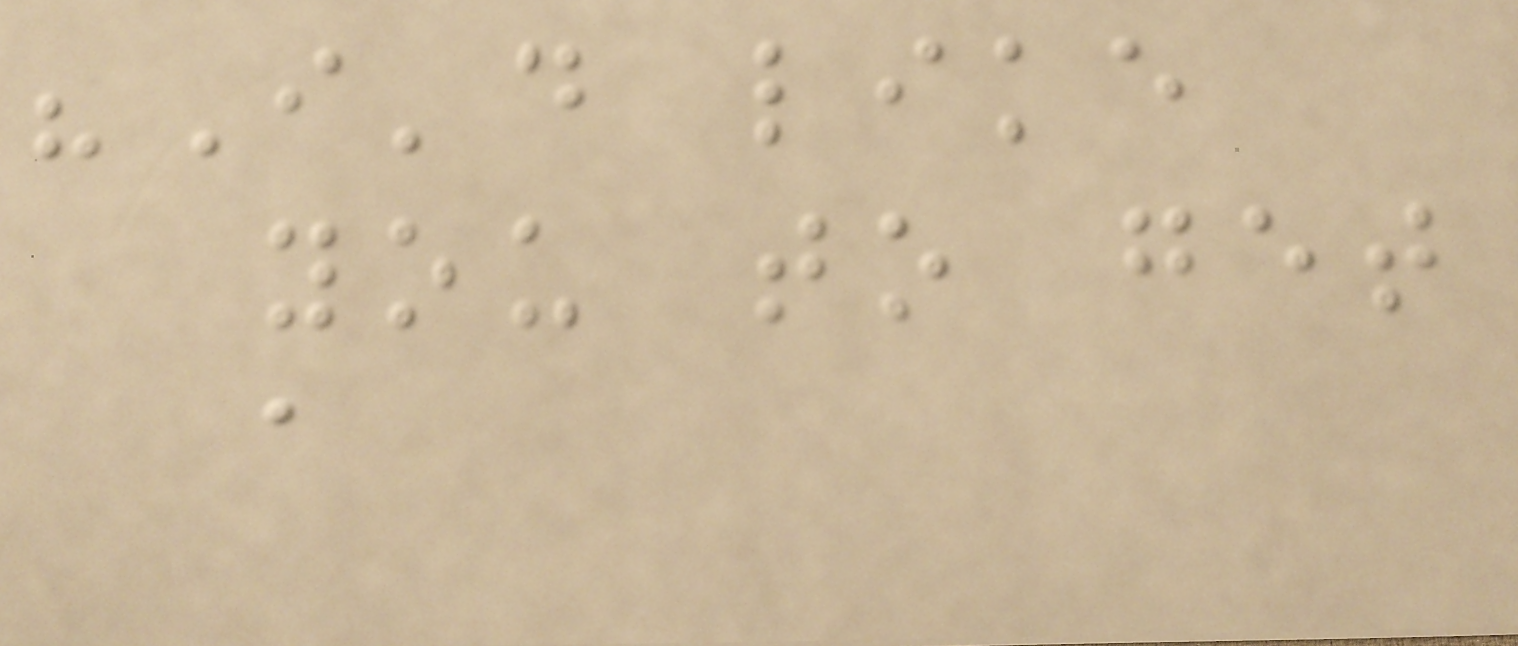"I'd like
you to get
a
